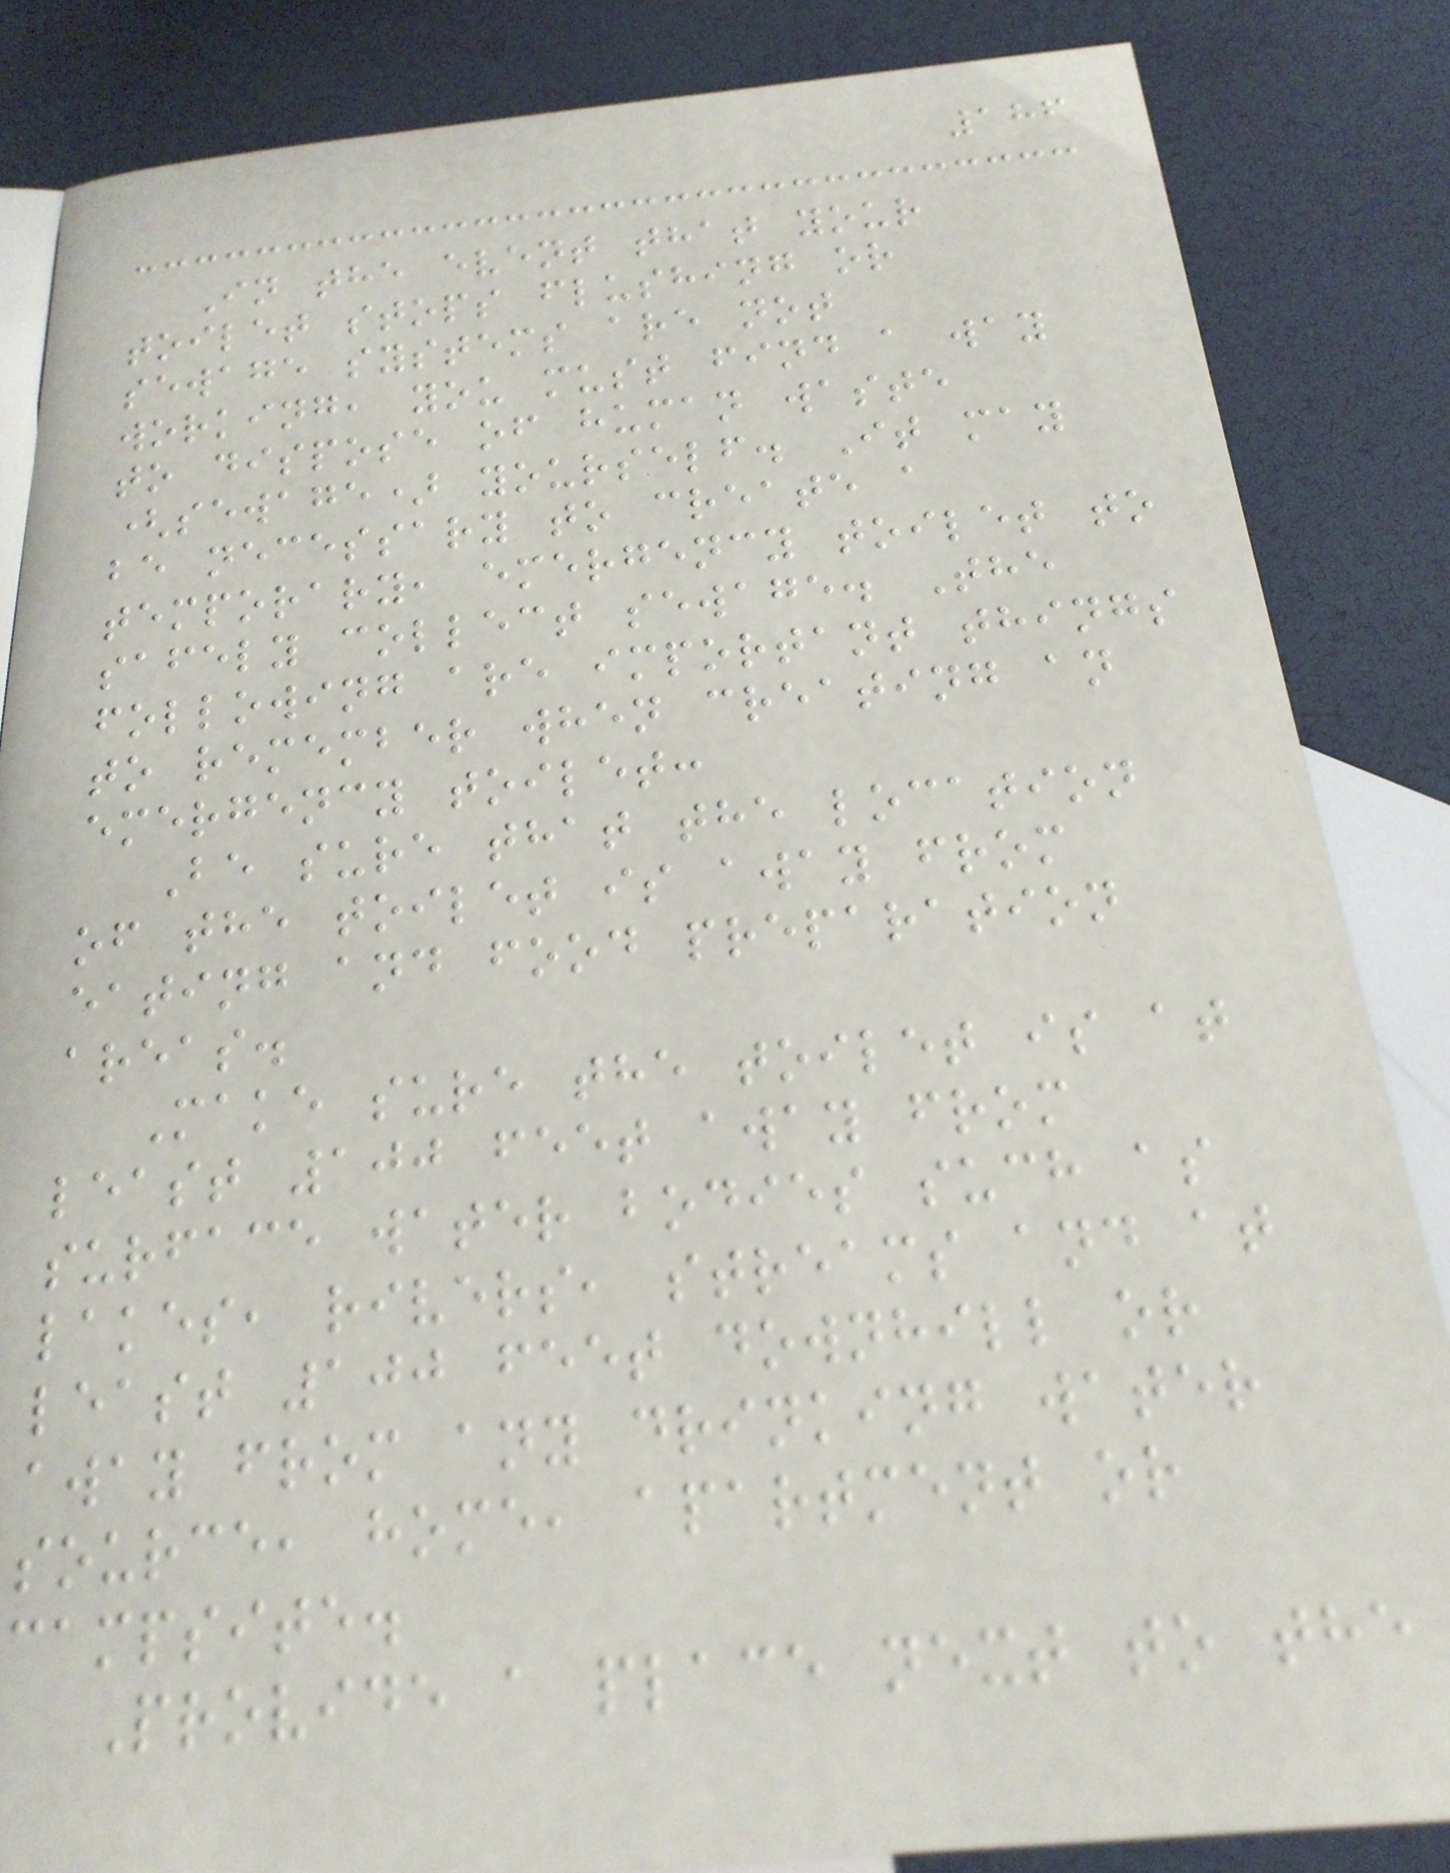186
In the event that your
toilet stops flushing or
sewage systems are not
working, you must find a way
to dispose of human waste
(sewage) yourself. It may
be necessary to create a
temporary, emergency toilet to
safely collect sewage. The
following are important things
to remember when creating an
emergency toilet:
Be sure that the location
of the toilet is away from
eating and food preparation
areas.
Make sure the toilet is at
least 100 feet away from
surface water bodies such as
lakes, rivers, streams and at
least 100 feet downhill or
away from any drinking water
source, home, apartment or
campsite.
Provide a place next to the
